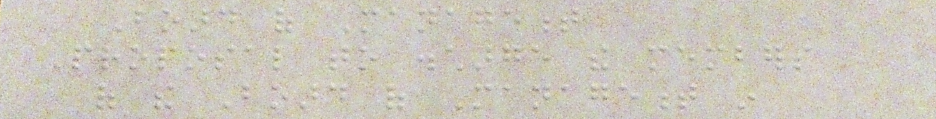Board of Management
Proposal to discharge the members
of the Board of Management in
